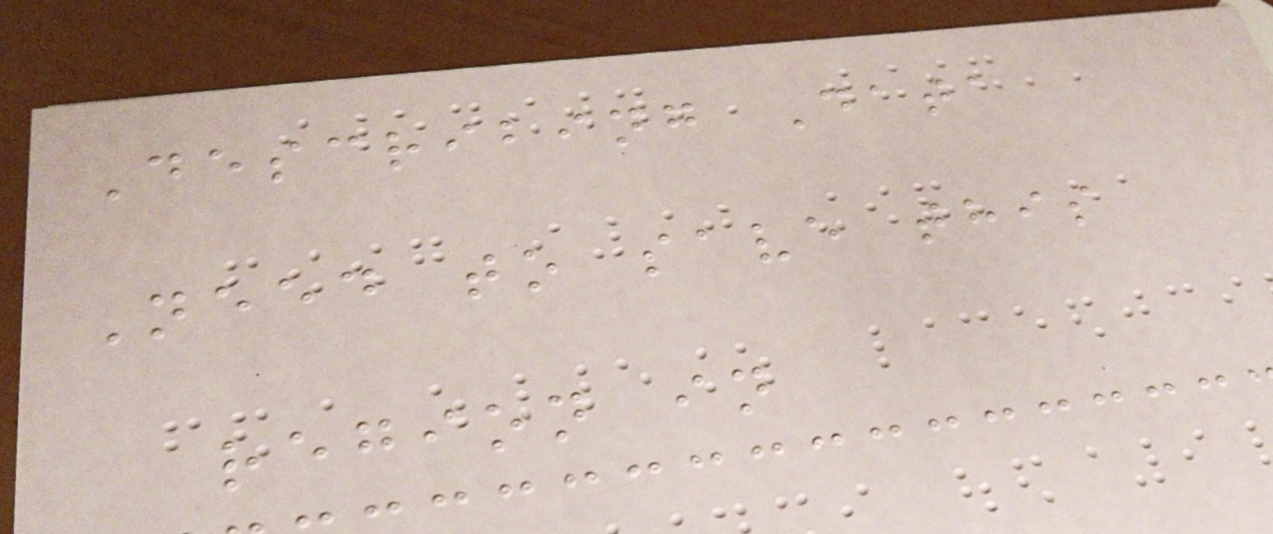Describing Data
Need to save this
region in
